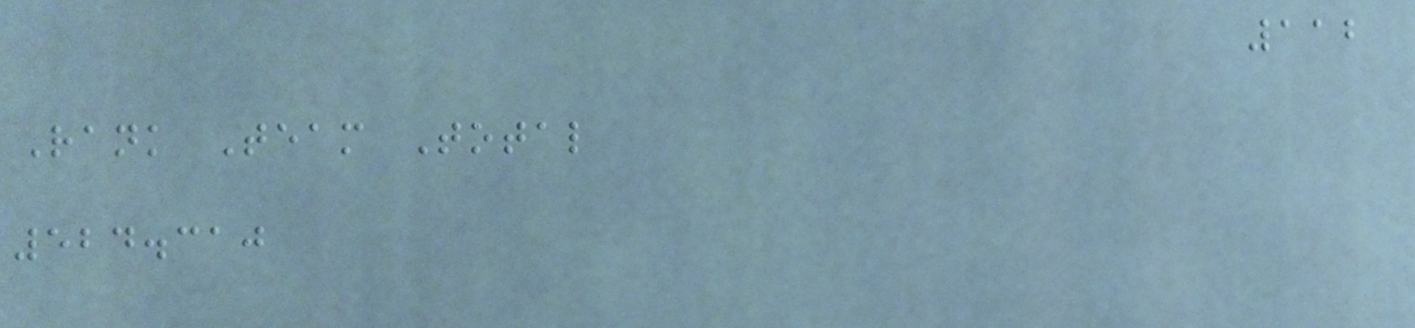112
Rank Team Total
524.310
